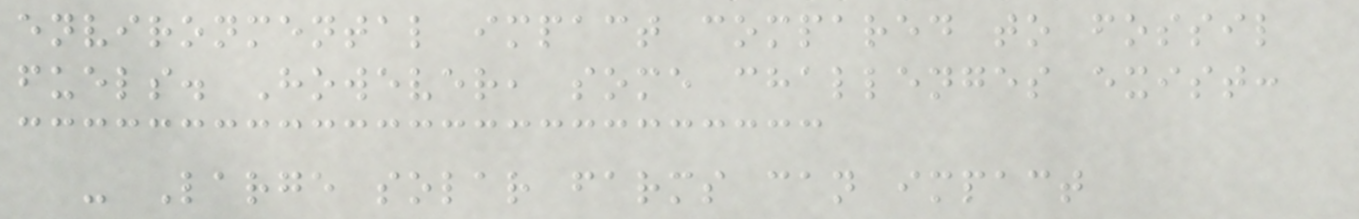environmental impact compared to fossil
fuels. However, some challenges exist:
- Large solar farms can impact
